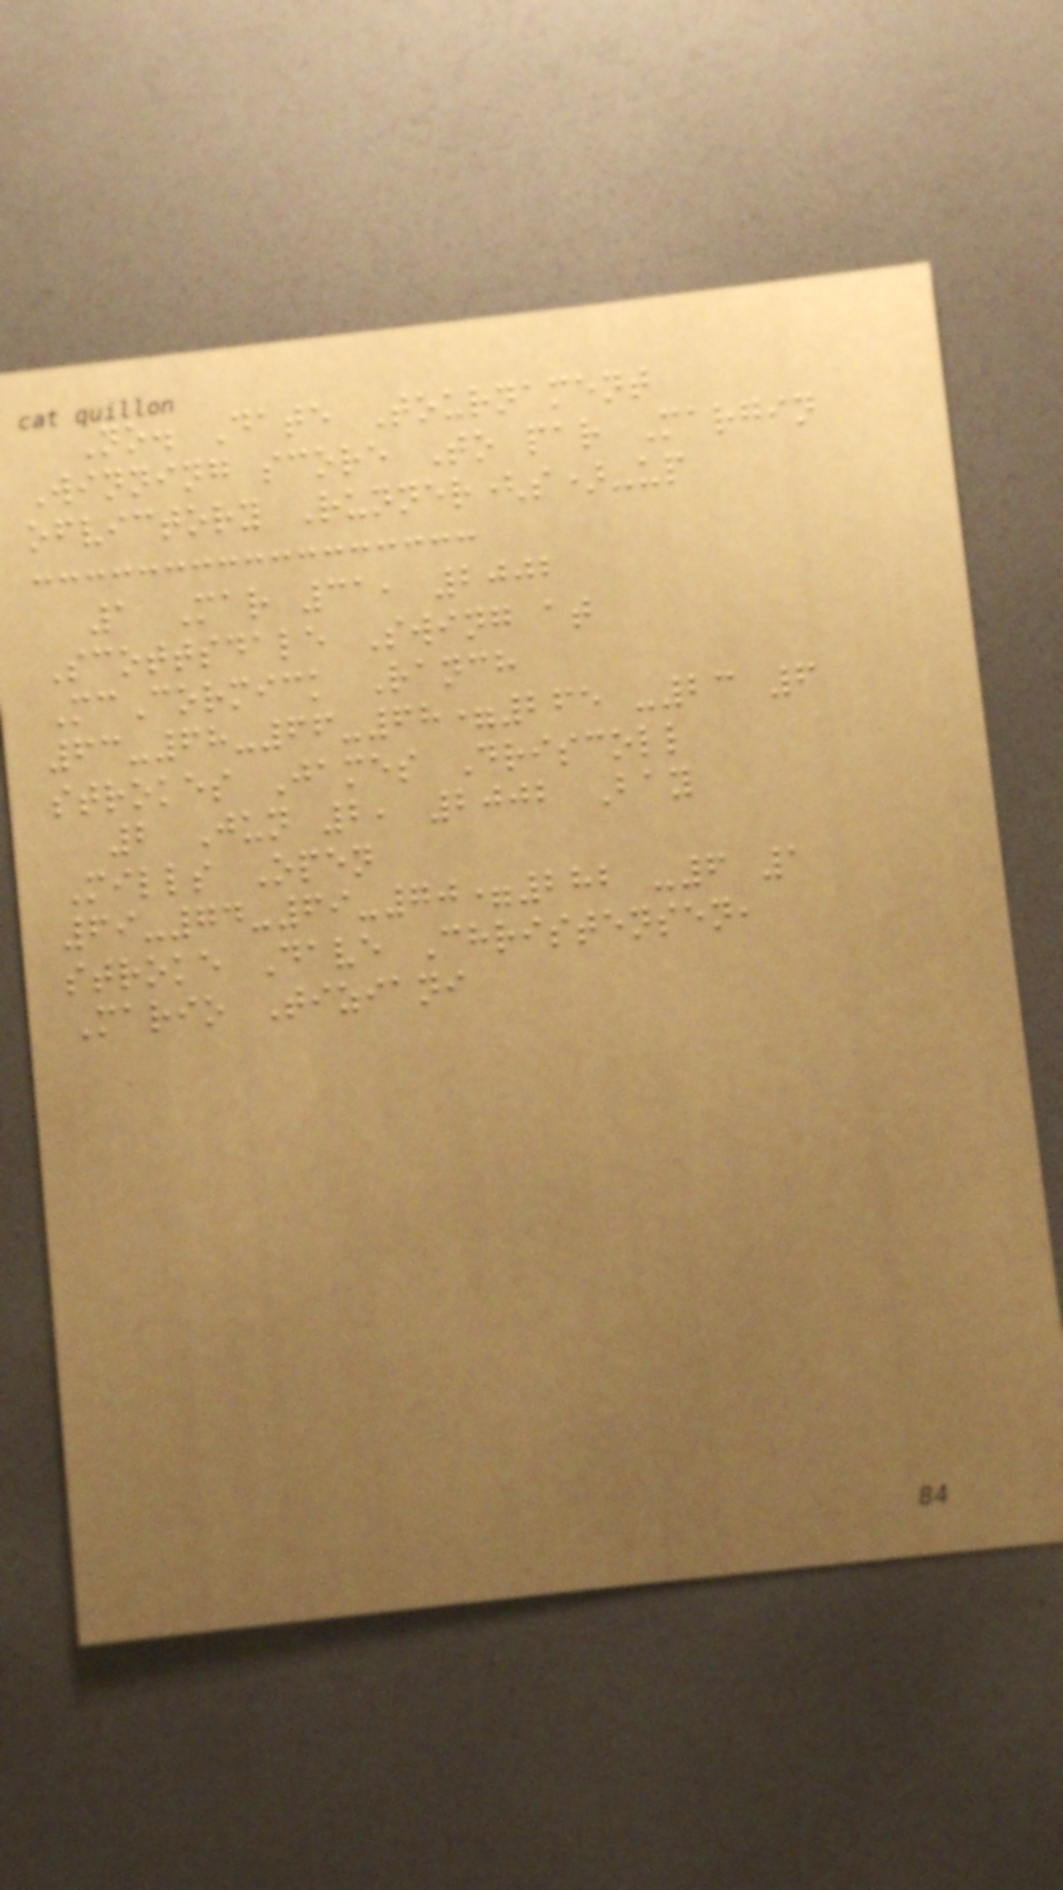No. Date Tournament
Winning score To par Margin
ofvictory Runner(s)-up
1 Mar 31, 2002
Scottsdale Swing at
McCormick Ranch
63-68-66-68=265 -23 6
strokes James Driscoll
2 Jun 2, 2002 Bay
Mills Open
69-74-69-70=282 -6 1
stroke Dave Christensen,
Mario Tiziani
